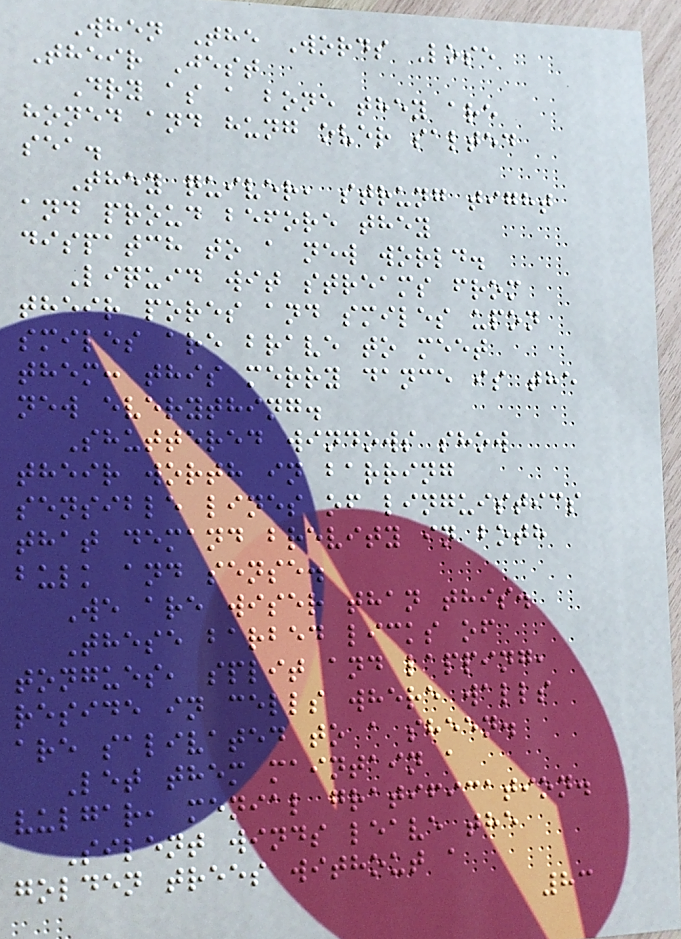When The Words Lose
Their Jest
Dry as a bone they are
honed and hung over salted
sea.
They quiver, strung tight
and proud before they
dispatch to a new world.
Liquid wit streams from
their pores and smiles upon
smiles are brave to meet
them: this merry dance is the
new everything.
Shuttered windows show
their worth in barring
sensible lines of linguistics
that demand brevity in both
bulk and sense.
We are wiser than this.
These barbed licks of
tongues, split and lapping,
reside in cells where walls
are salivated to a sheen.
Let them maintain a
vulgar, menial gratification.
Silent winds leave the
golden trees without a
83
